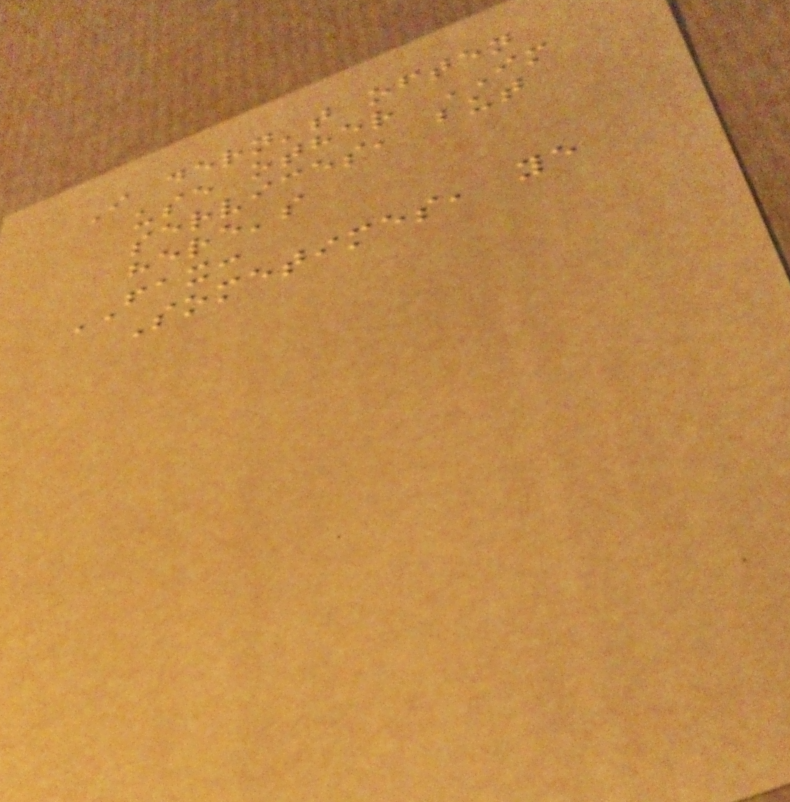I dern't often
use other IM
services, but
here's
FAX:
Sometimes, ye
